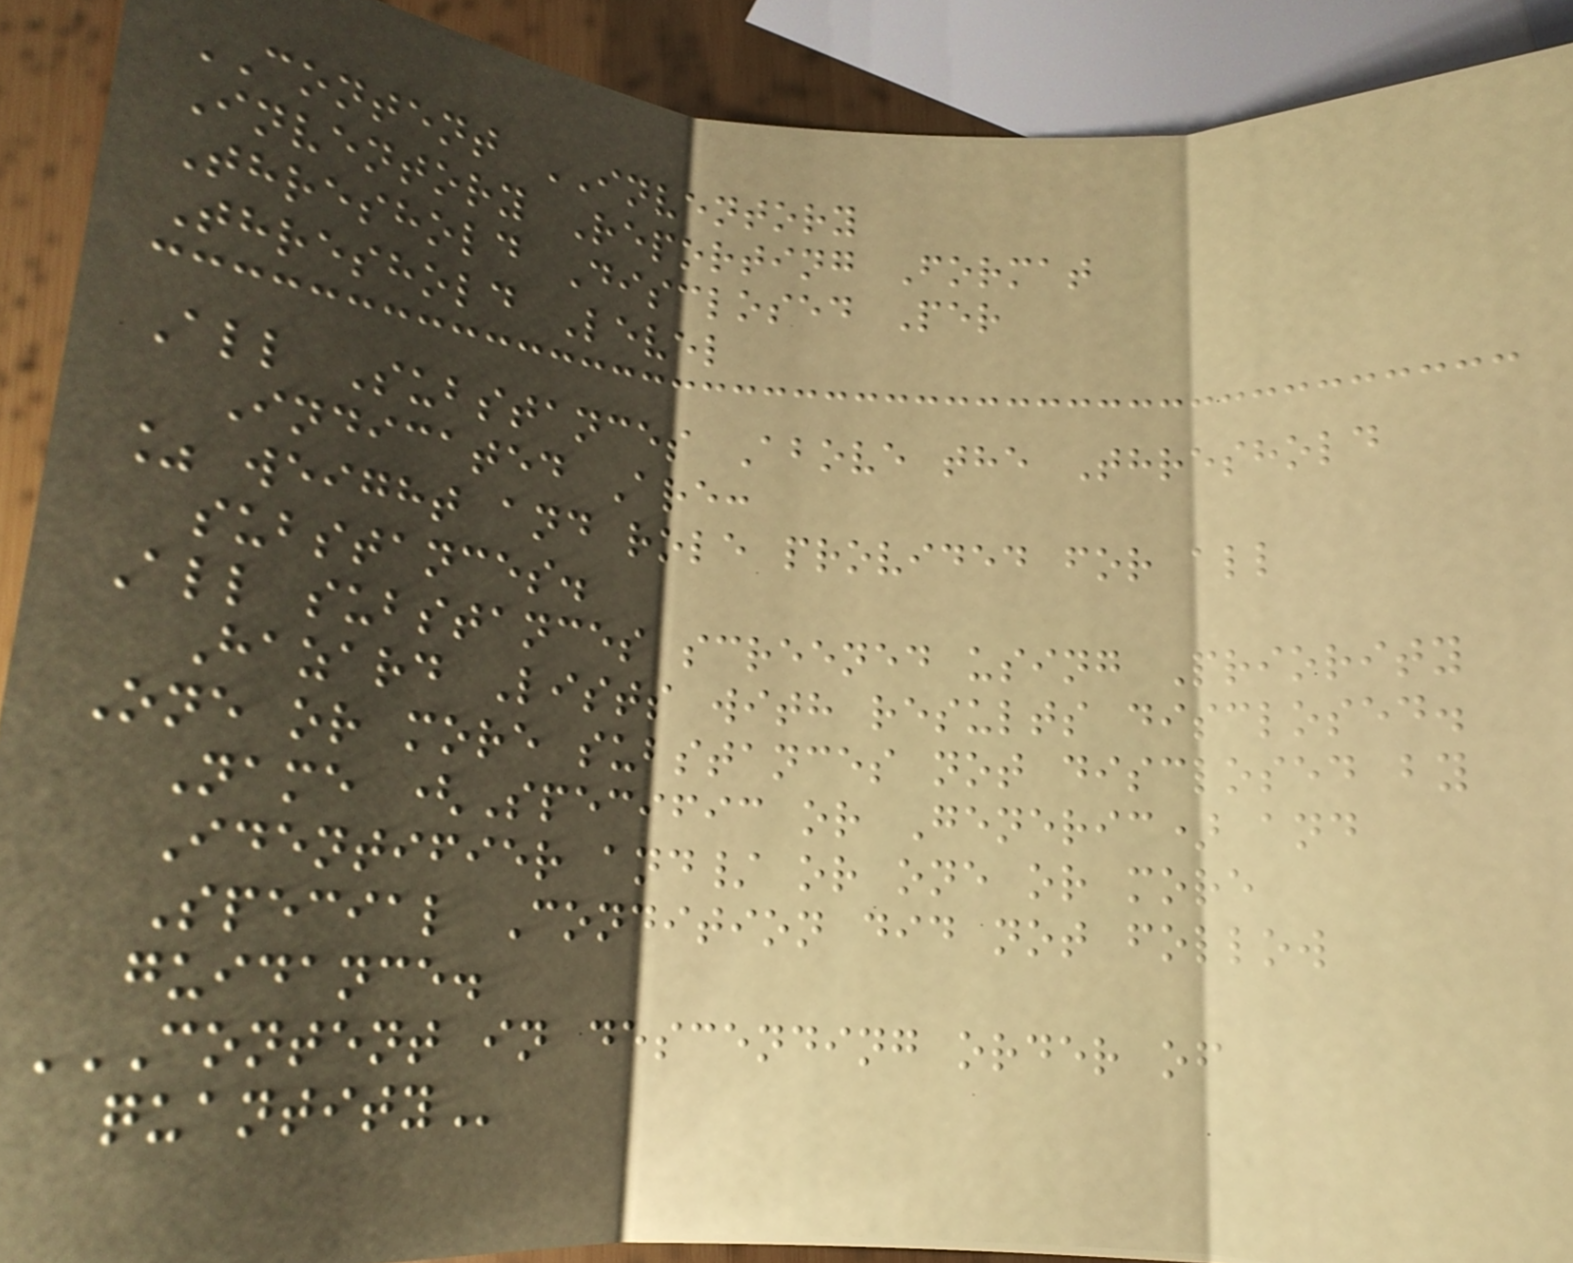CONTENT INVENTORY
Inventory Reporting Format
Threshold Disclosed Per
Threshold Level
All Substances Above the Threshold
Indicated Are:
% weight and role provided for all
substances.
All substances screened using Priority
Hazard Lists with results disclosed.
One or more substances not disclosed by
Name (Specific or Generic) and
Identifier and/ or one or more
Special Condition did not follow
guidance.
CONTENT IN DESCENDING ORDER OF
QUANTITY
